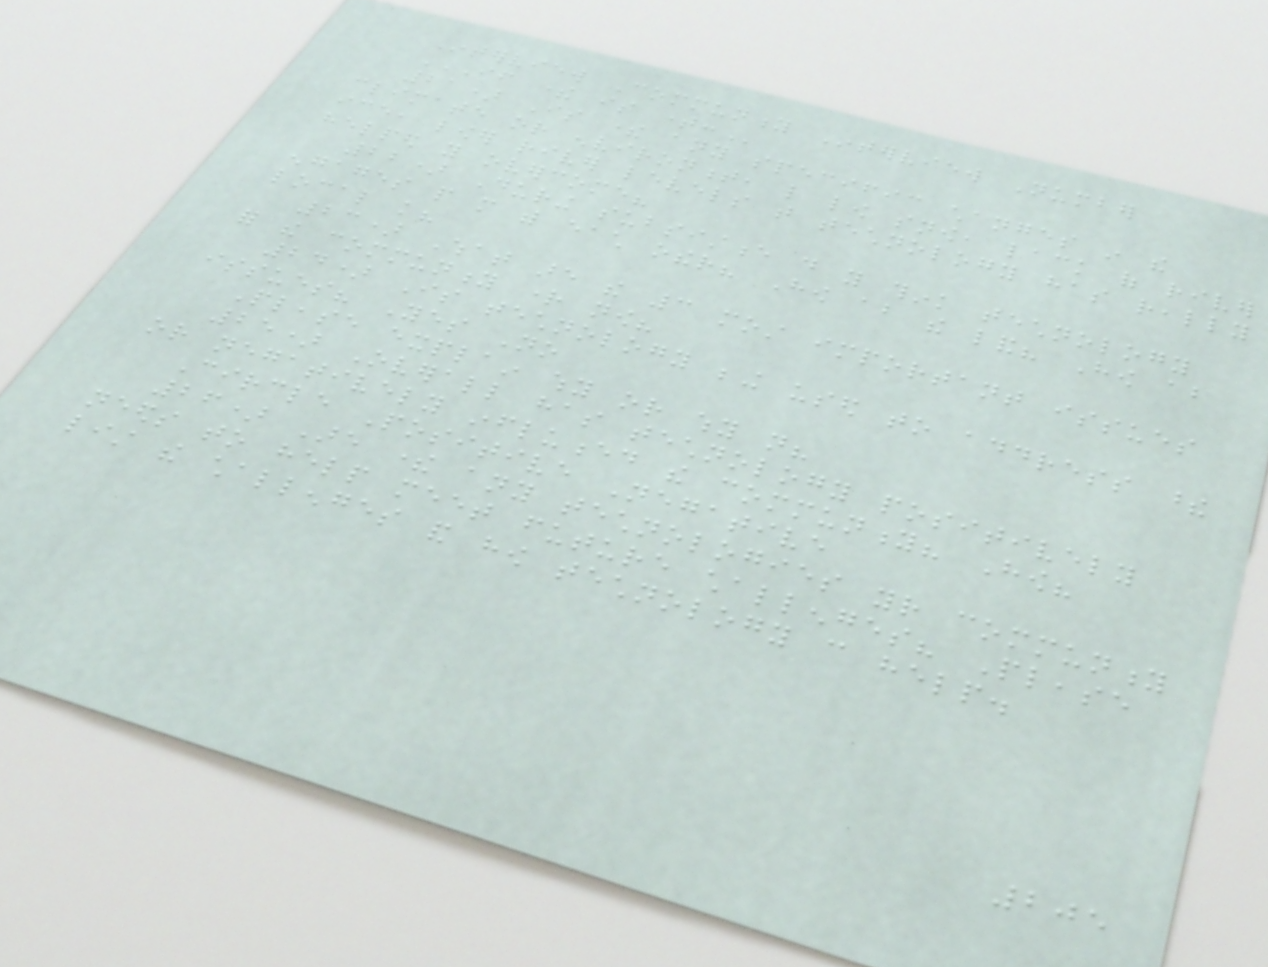Interview Community Interview Number
IF THERE IS TIME:
21) Is there any specific changes in the
climate or environment, like low snow, lack of river
ice, lower river levels that technology has really
helped you overcome?
22) During subsistence do you think technology
engages people more with each other? How about the land? How about
local knowledge?
23) What are the 3 most important issues
for the community right now?
24) Is technology being used to address these
issues? Yes No
Please explain why or why not?
25) Overall has technology positively
or negatively influenced the community? How?
Circle Positive Negative
26) Are there any technologies your community
needs to help meet future challenges? Please
list the challenges and how technology can help.
205
